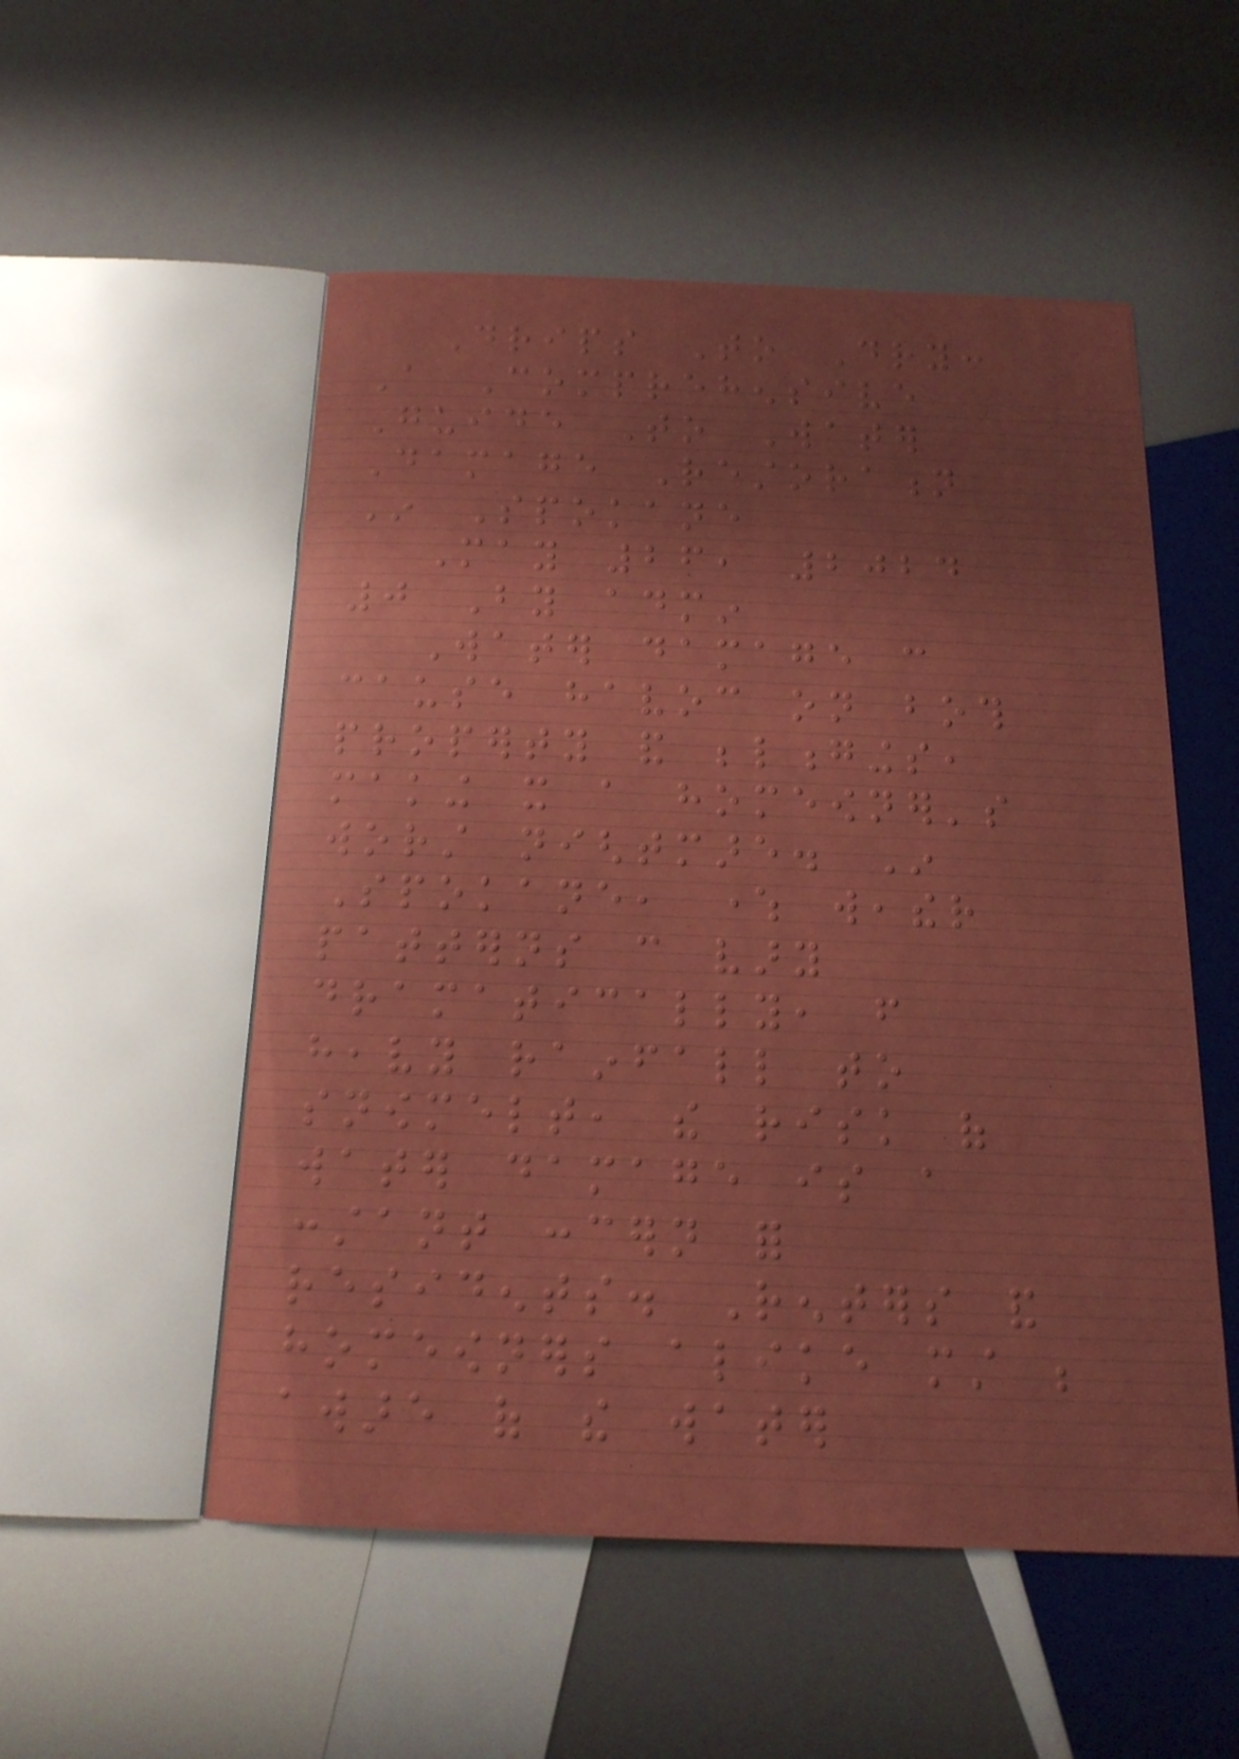Drips To Dry:
A Comprehensive
Guide To Water
Damage Restoration
In Spokane
May 26, 2024
0 By admin
Water damage can
cause havoc on both
property and belongings,
making it a homeowner's
worst nightmare. In
Spokane, where weather
patterns can vary
dramatically, from
heavy rainfall to
snowmelt, the risk of
water damage is a
constant concern for
residents. Renters and
homeowners alike must be
aware of the water
